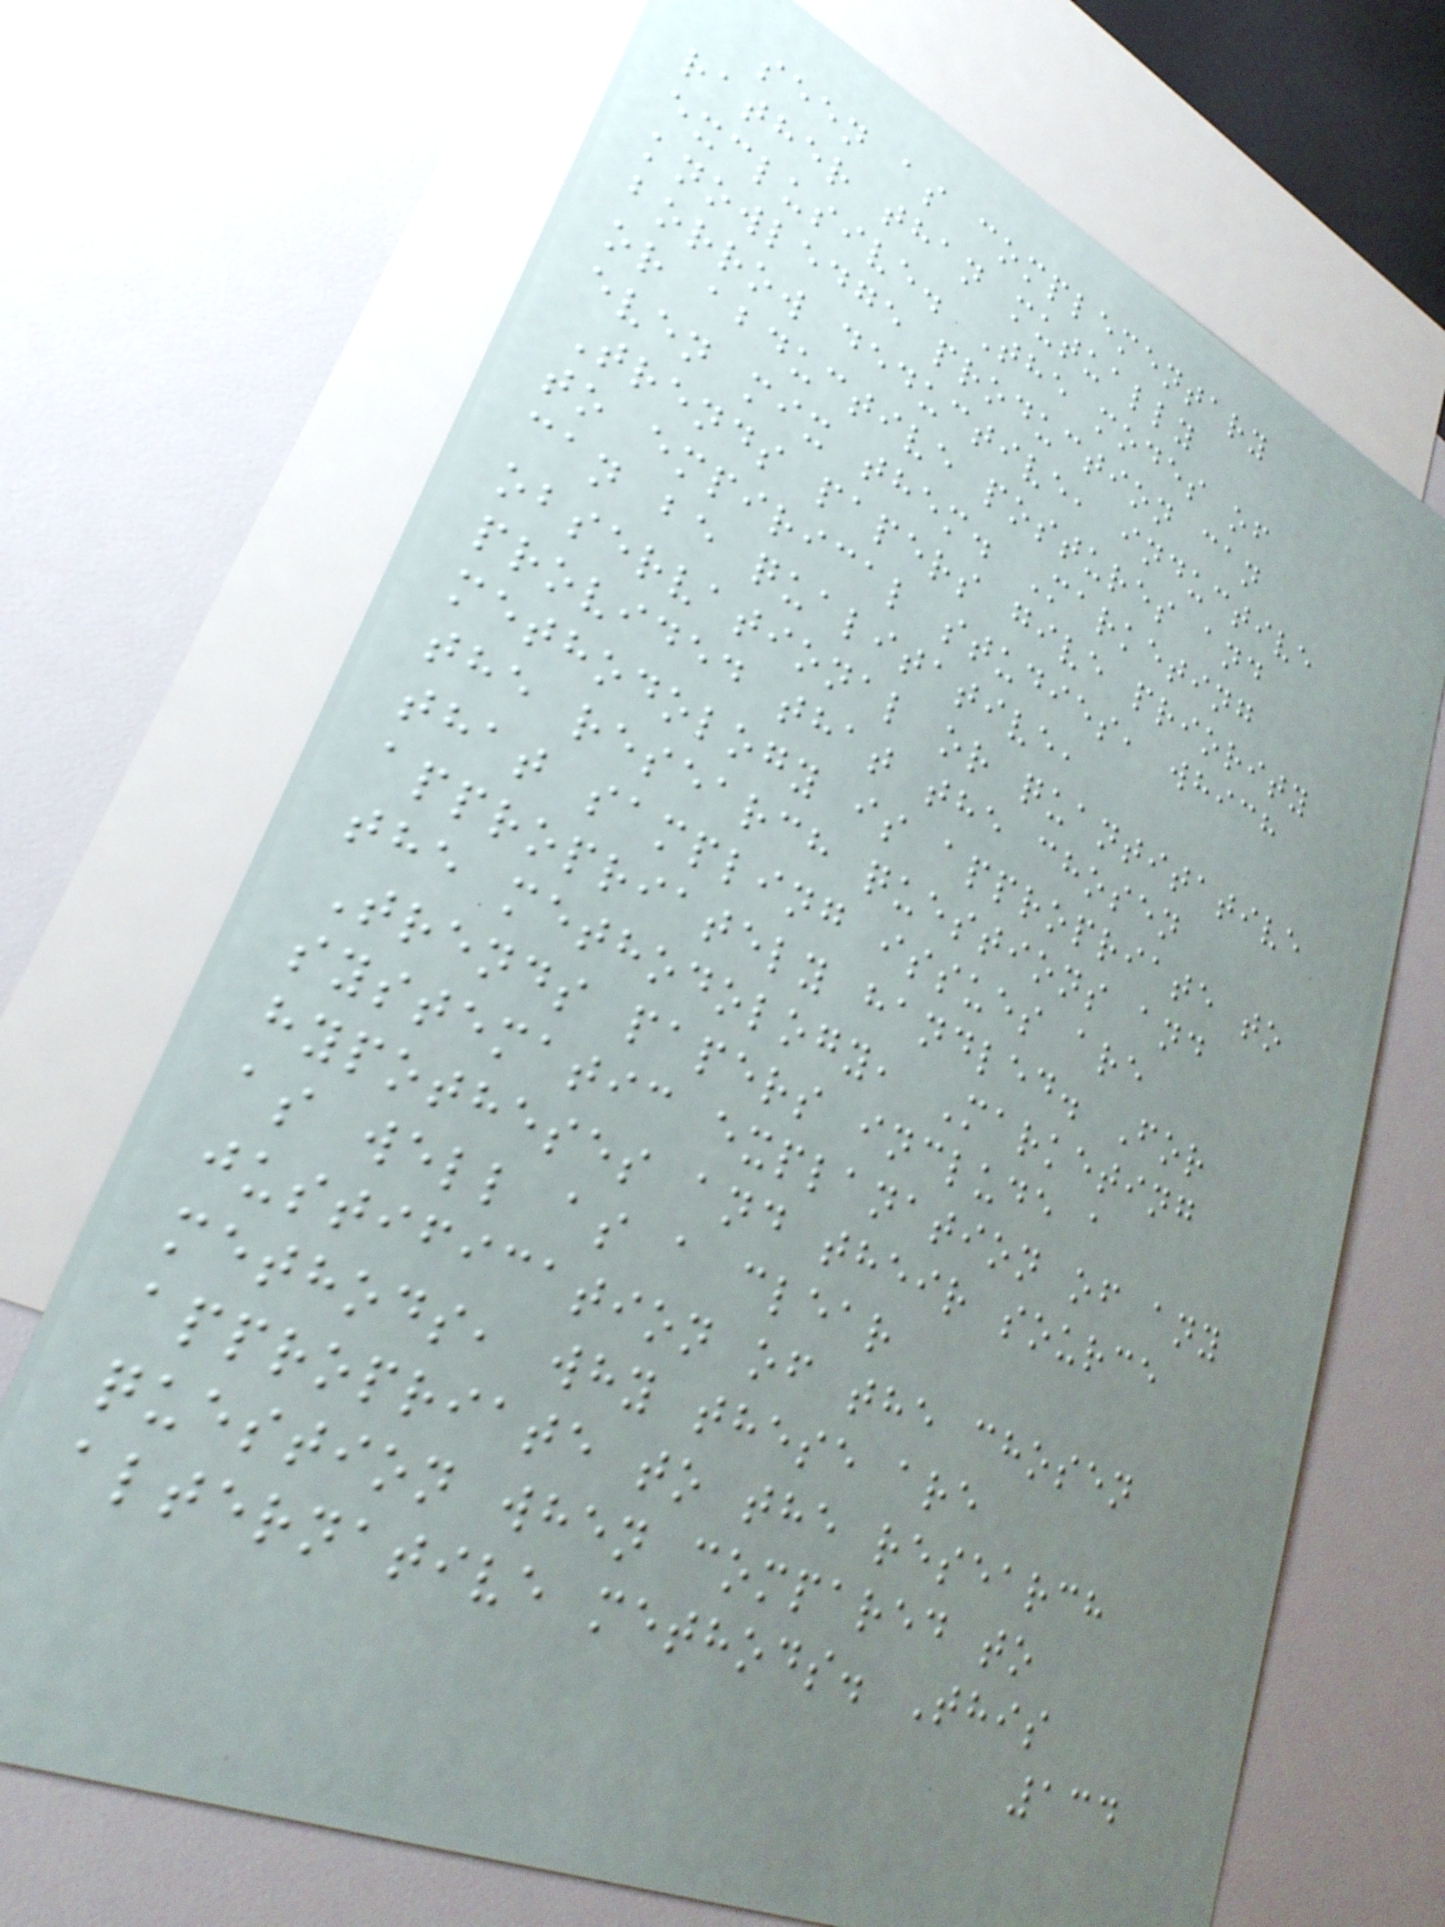seen as complementary
rather than mutually
exclusive. The modes of
knowledge production can
borrow deductive, inductive
or abductive postures and
even mix them. Marketing
Trends papers give priority
to empirical studies, which
can be qualitative,
observational or quantitative
provided that the chosen
methodology is appropriate to
the research questions and
that sampling issues are
appropriately handled. For
the methodology, Marketing
Trends papers include a
systematic explanation of any
hypotheses and their source
as well as a clear
justification of the chosen
methods, why these are
appropriate to the research
question when compared to
alternative methods. This
134
